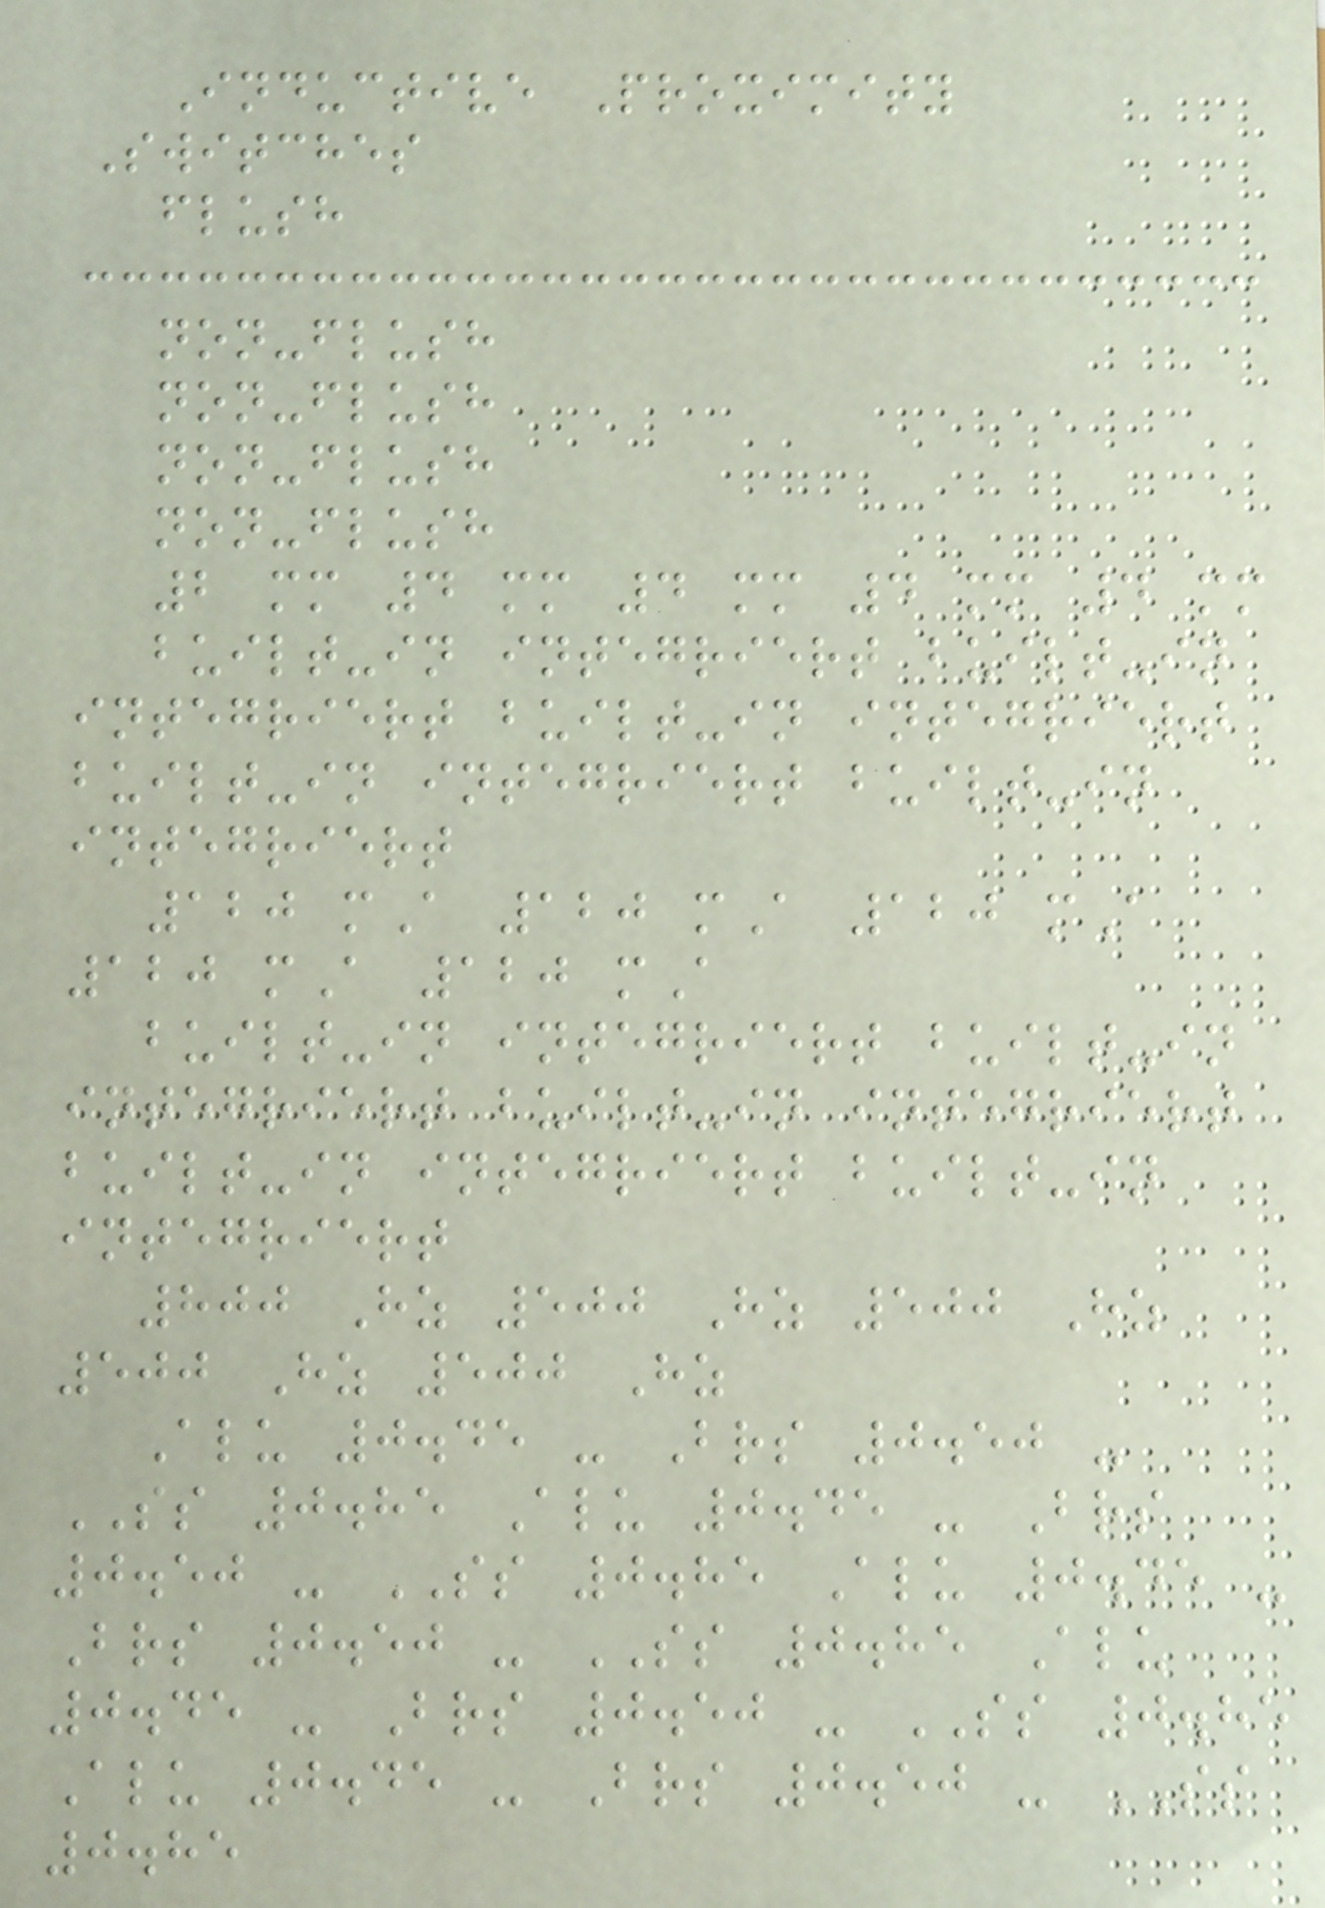Inductive Proximity
Switches
flush
non-flush
non-flush
non-flush
non-flush
2 mm 4 mm 4 mm 4 mm 4 mm
built-in integriert built-in
integriert built-in integriert
built-in integriert built-in
integriert
120 mA 120 mA 120 mA
120 mA 120 mA
built-in integriert built-in
integriert built-in integriert
built-in integriert built-in
integriert
800 Hz 500 Hz 500 Hz
500 Hz 500 Hz
Alu 0.45 - Brs 0.50 -
SS 0.85 Alu 0.45 - Brs
0.50 - SS 0.85 Alu 0.45 -
Brs 0.50 - SS 0.85 Alu
0.45 - Brs 0.50 - SS 0.85
Alu 0.45 - Brs 0.50 - SS
0.85
